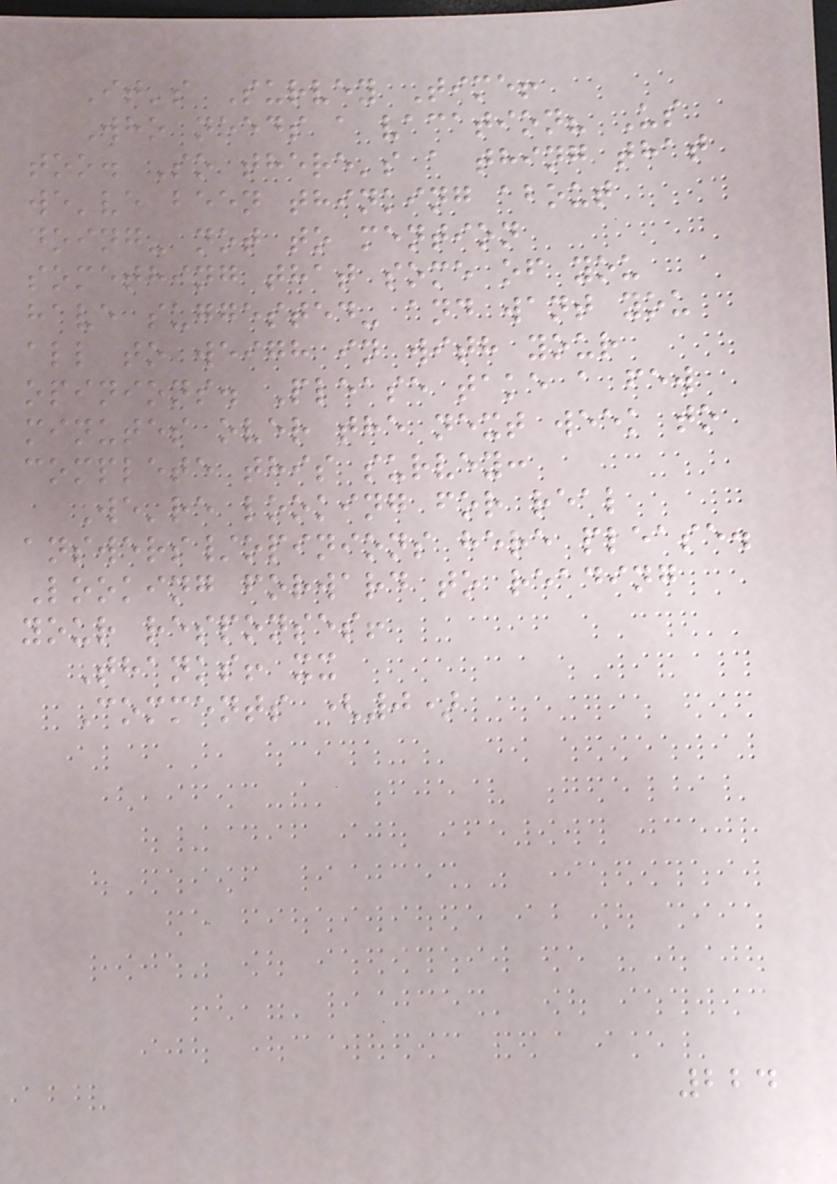It's Survey Time!
Who needs a vacation? Us
too. So there's a thing that
we've been thinking about
doing- not to mention
something that some of you
have suggested- and want you
all to weigh in with your
opinions. Please take a few
minutes over the next week to
complete this survey:
We're looking for real
answers/opinions here please.
Looking forward to reading
your responses!
Thanks! xx
Comments (0)
224
